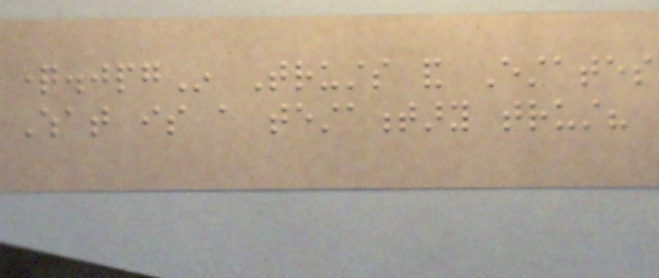question.jpgIn Trusts and Estates
What is a testamentary trust?
